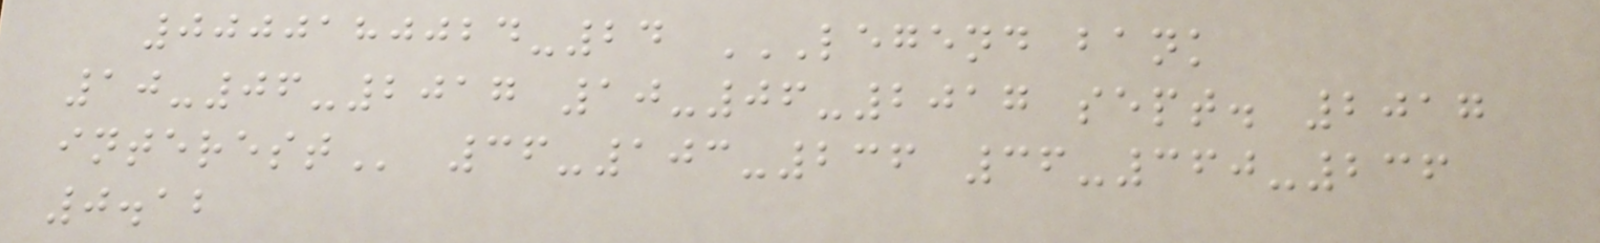0000180024-24 LEGEND BANK
10-06-2017 10-06-2017 SEPT. 2017
INTEREST 36-103-236 36-360-236
0.12
